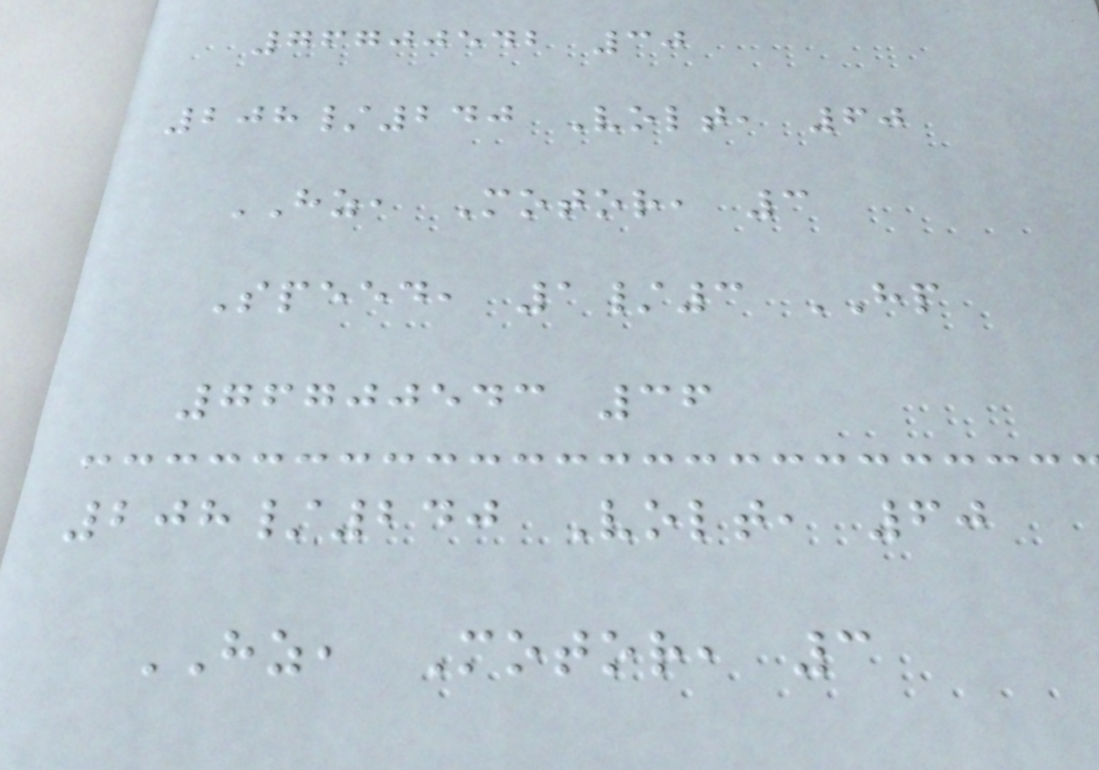76700542 30
208/240 Volt, 60
HZ, Motor, 3
Speed, 1/3 HP
76700543 36
208/240 Volt, 60
HZ, Motor, 3
